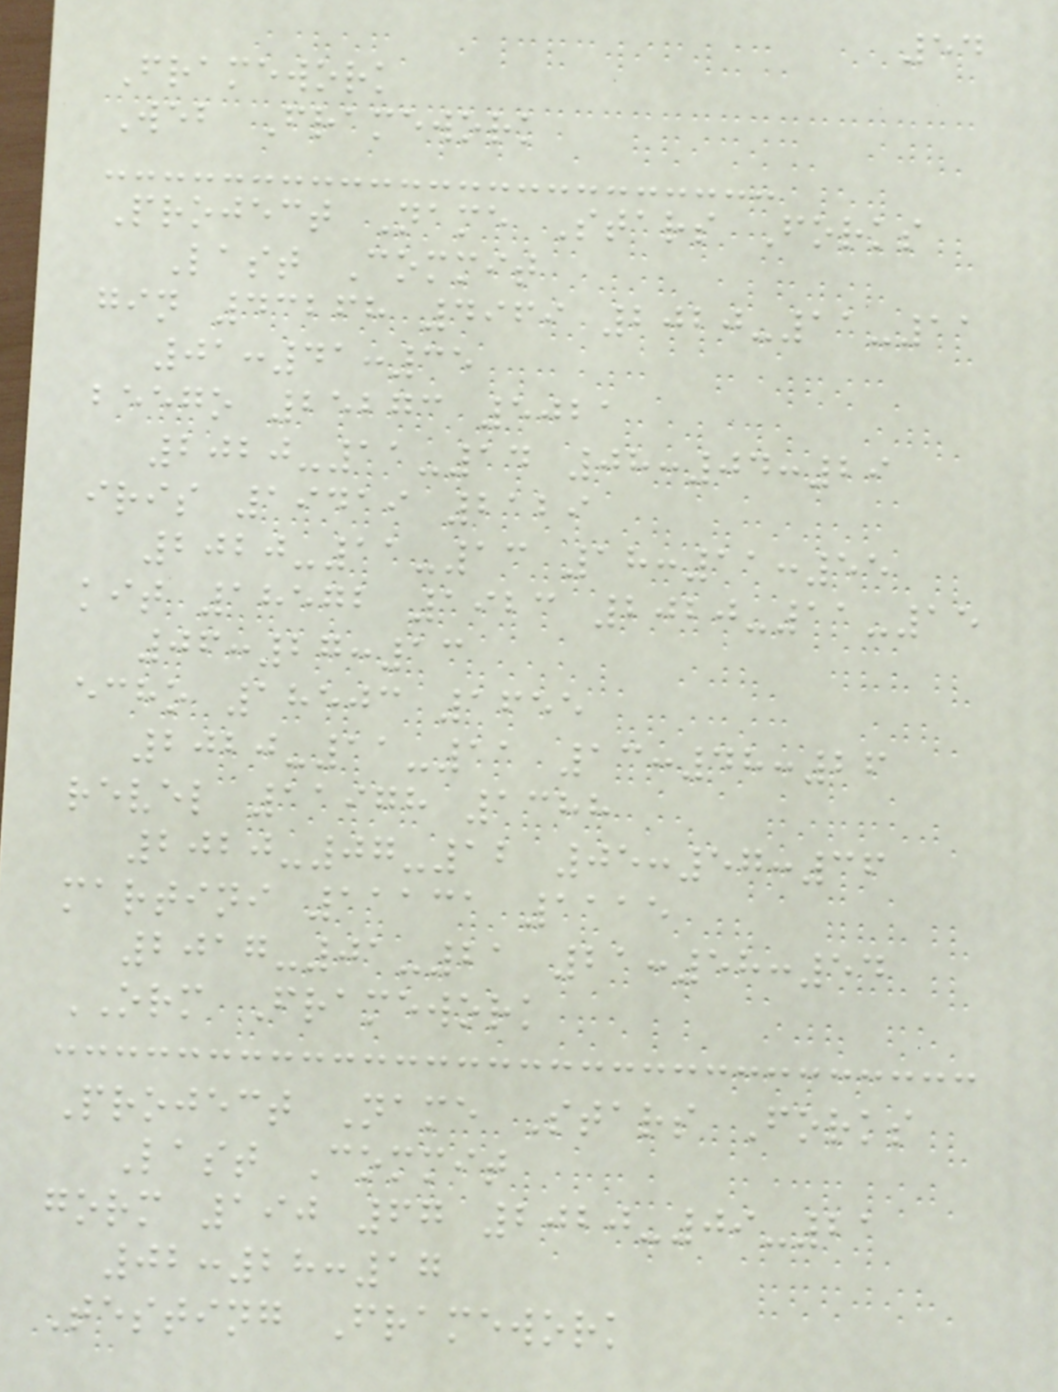54
Framework
Web Framework
Project Name Stars Forks
Last Commit
gin 43268 4969 2020-11-11
01:41:35
beego 25273 5021
2020-11-14 08:04:29
iris 19419 2129
2020-11-13 18:11:55
kit 18572 1923 2020-11-15
06:27:13
echo 18503 1655
2020-11-11 13:48:26
revel 11978 1388
2020-07-12 05:57:36
martini 11131 1115
2017-01-21 21:58:54
ORM Framework
Project Name Stars Forks
Last Commit
gorm 190 67 2020-09-21
02:28:17
Testing Framework
